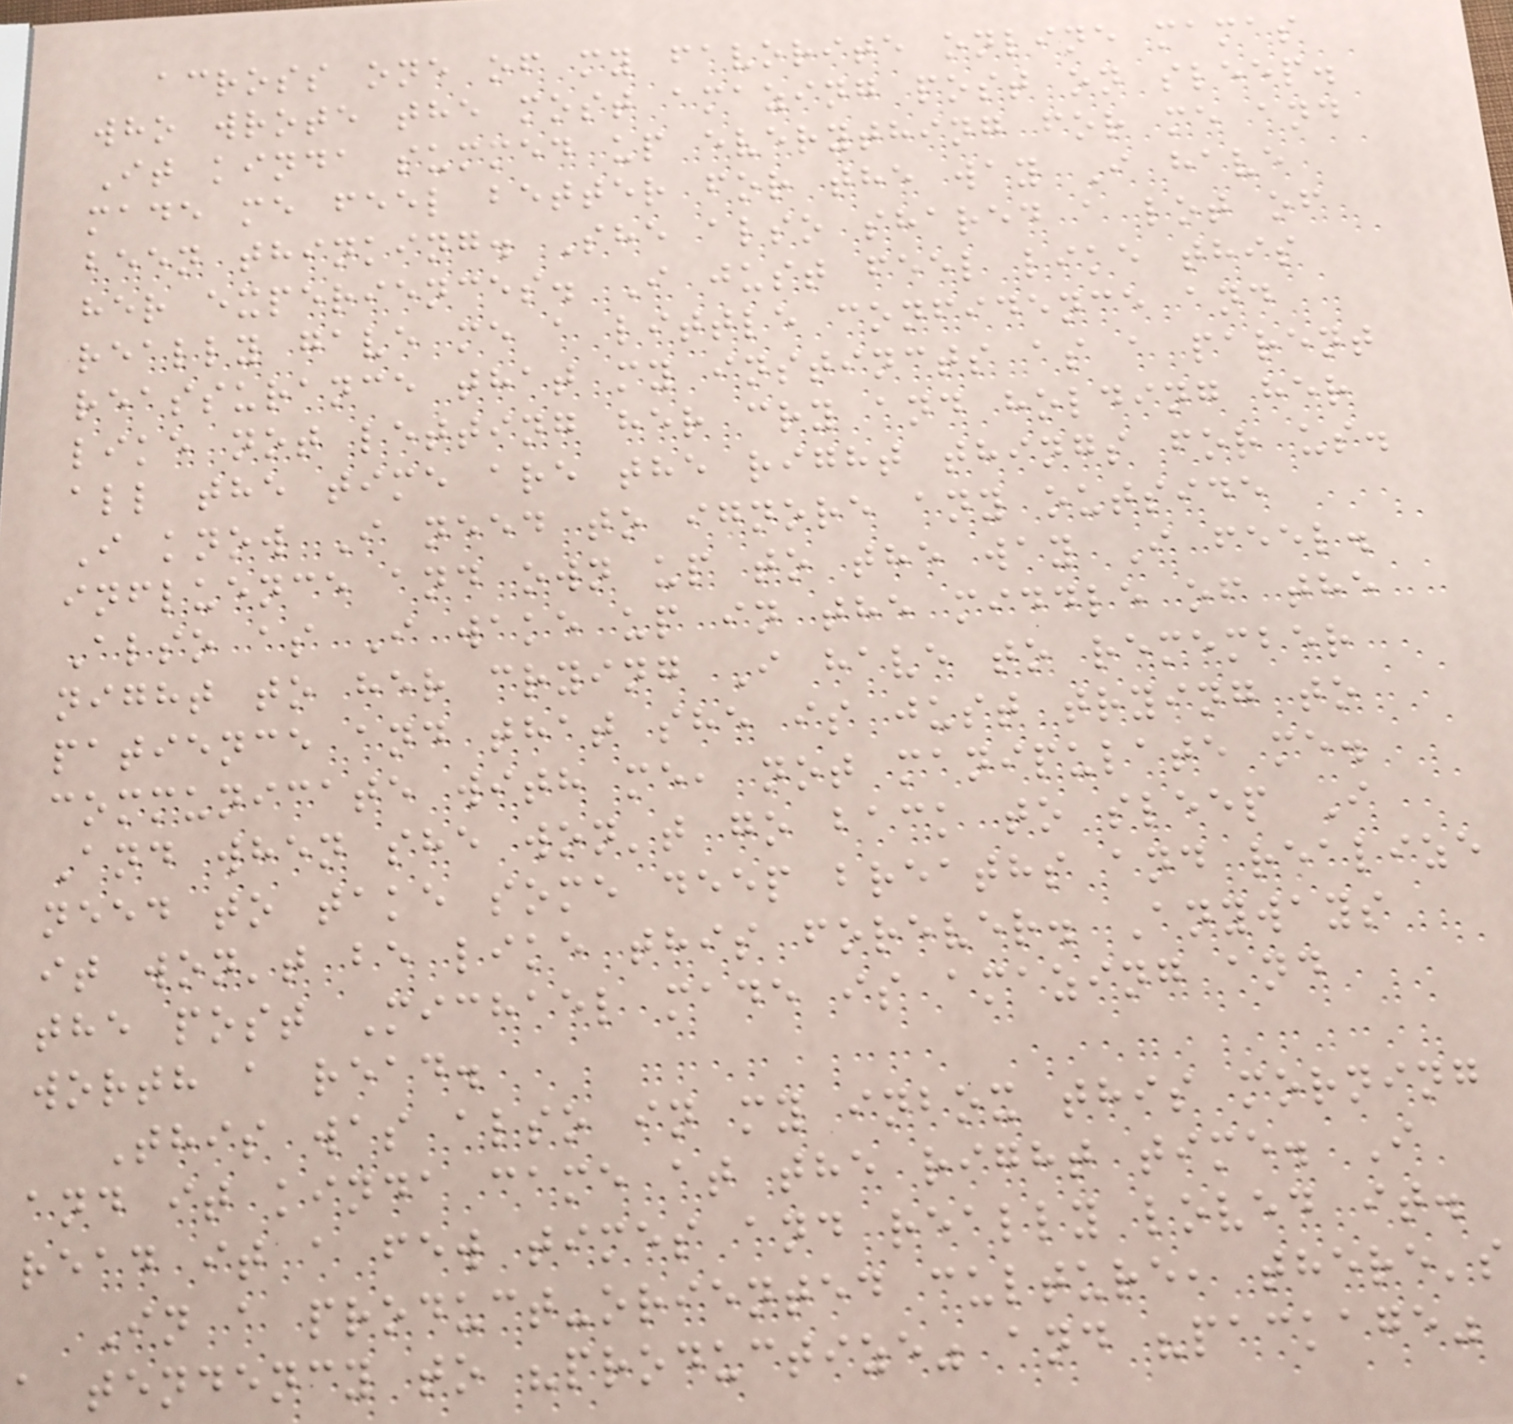across one of my favorite online mamas
who wrote the most amazing post on sleep.
It kinda summed up everything for me and
made me feel better for the way I have
been thinking. She also shared a lot of
her experiences. I just feel like this
really gave me a little confidence and
reassurance that my instincts as a parent
like not letting her cry and holding her
all the time are the right things for us.
I know I need to ignore any outside
influence and own up to the way I feel.
Also as I wake up in the middle of the
night to her crying I have to remember
patience and that she is just trying to
communicate with me, not manipulate me.
And when she won't go back to sleep I
need to take some deep breaths and realize
it won't be like this forever. Anyways
the post Michael made is amazing and
worth a read.
This was also in my inbox this morning
and it kinda came at the right time. I
read it a few times and really loved it.
In a product-oriented culture, there's
a tendency to "productize" and "package"
